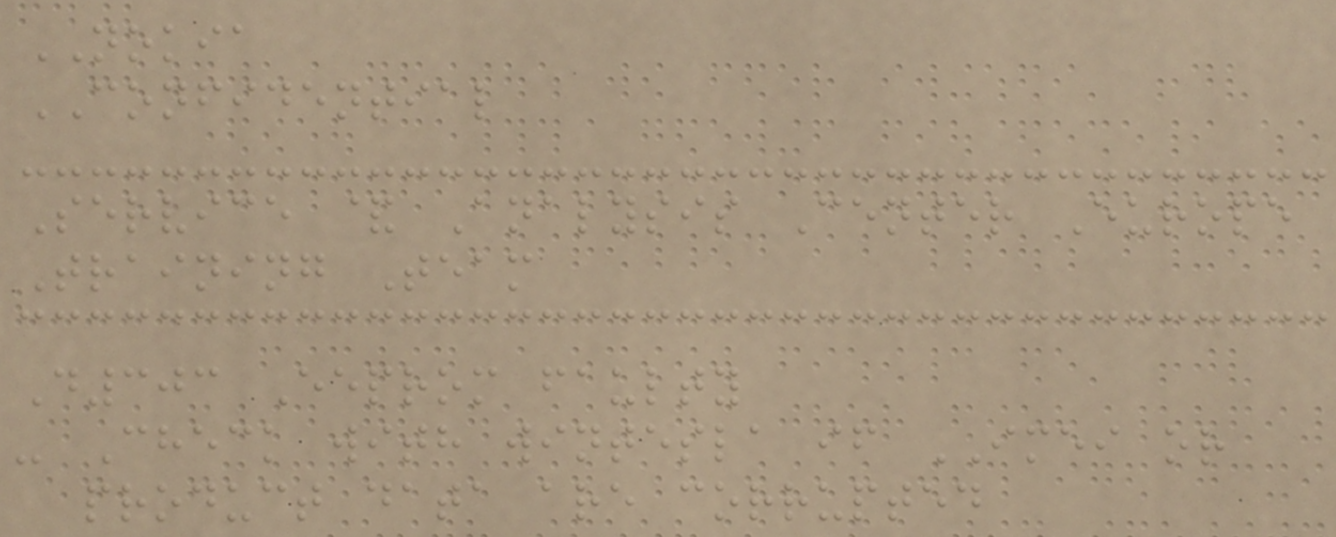NOKIA
CONFIDENTIAL
Service & Analysis Center Europe
Training Team
D303 Eeprom faulty
- Check with wintesla if IMEI or
product data are corrupted
